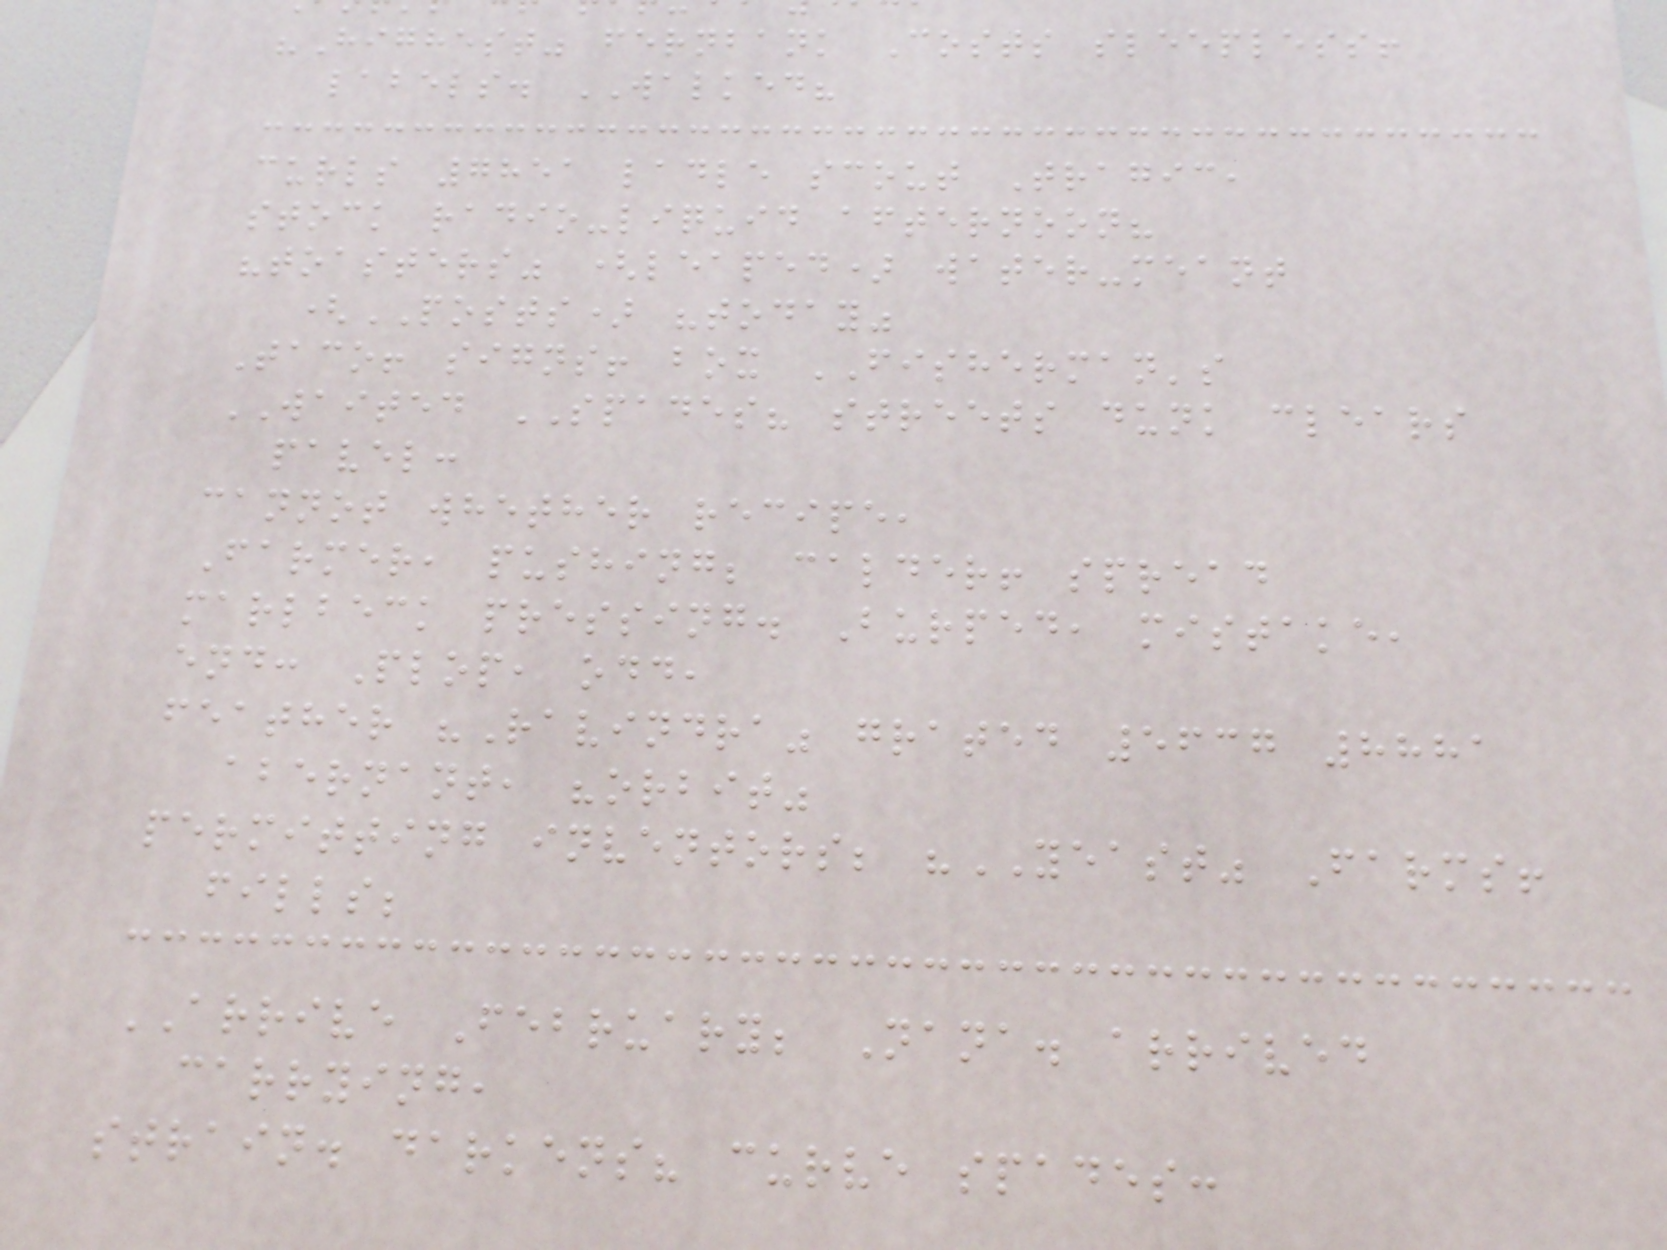"Highest" fernbank Costs sleepless!
labels. WALKED?
curls 7851 ladle scout Tragic,
stock radio-liquid afternoon?
"toasters" (leaped) water-meant
(POSTS) "today"
Taco! signs! box FISHERMAN's
WAITED SPADES? streets dunk clears
pavel:
cannot whether recipe,
Farmer, pushing; calder! spread
marlbeck pressing. Burped, mistake,
end: Plop, odd,
feather "Ravindra" grated 5637 8881
abernant, "orbit"
permitting inventors; "YEAST" Farms!
fills;
ARRIVE February; Nana. arrived
carrying,
strain. darkens? curve spades:
